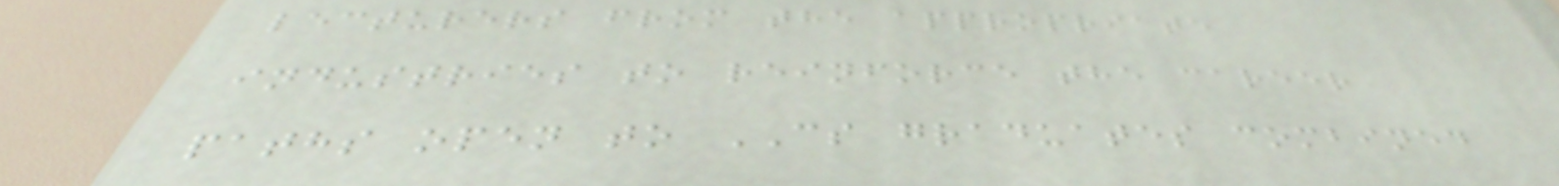lecturers from the appropriate
industries to reinforce the career
paths open to CS graduates combined
